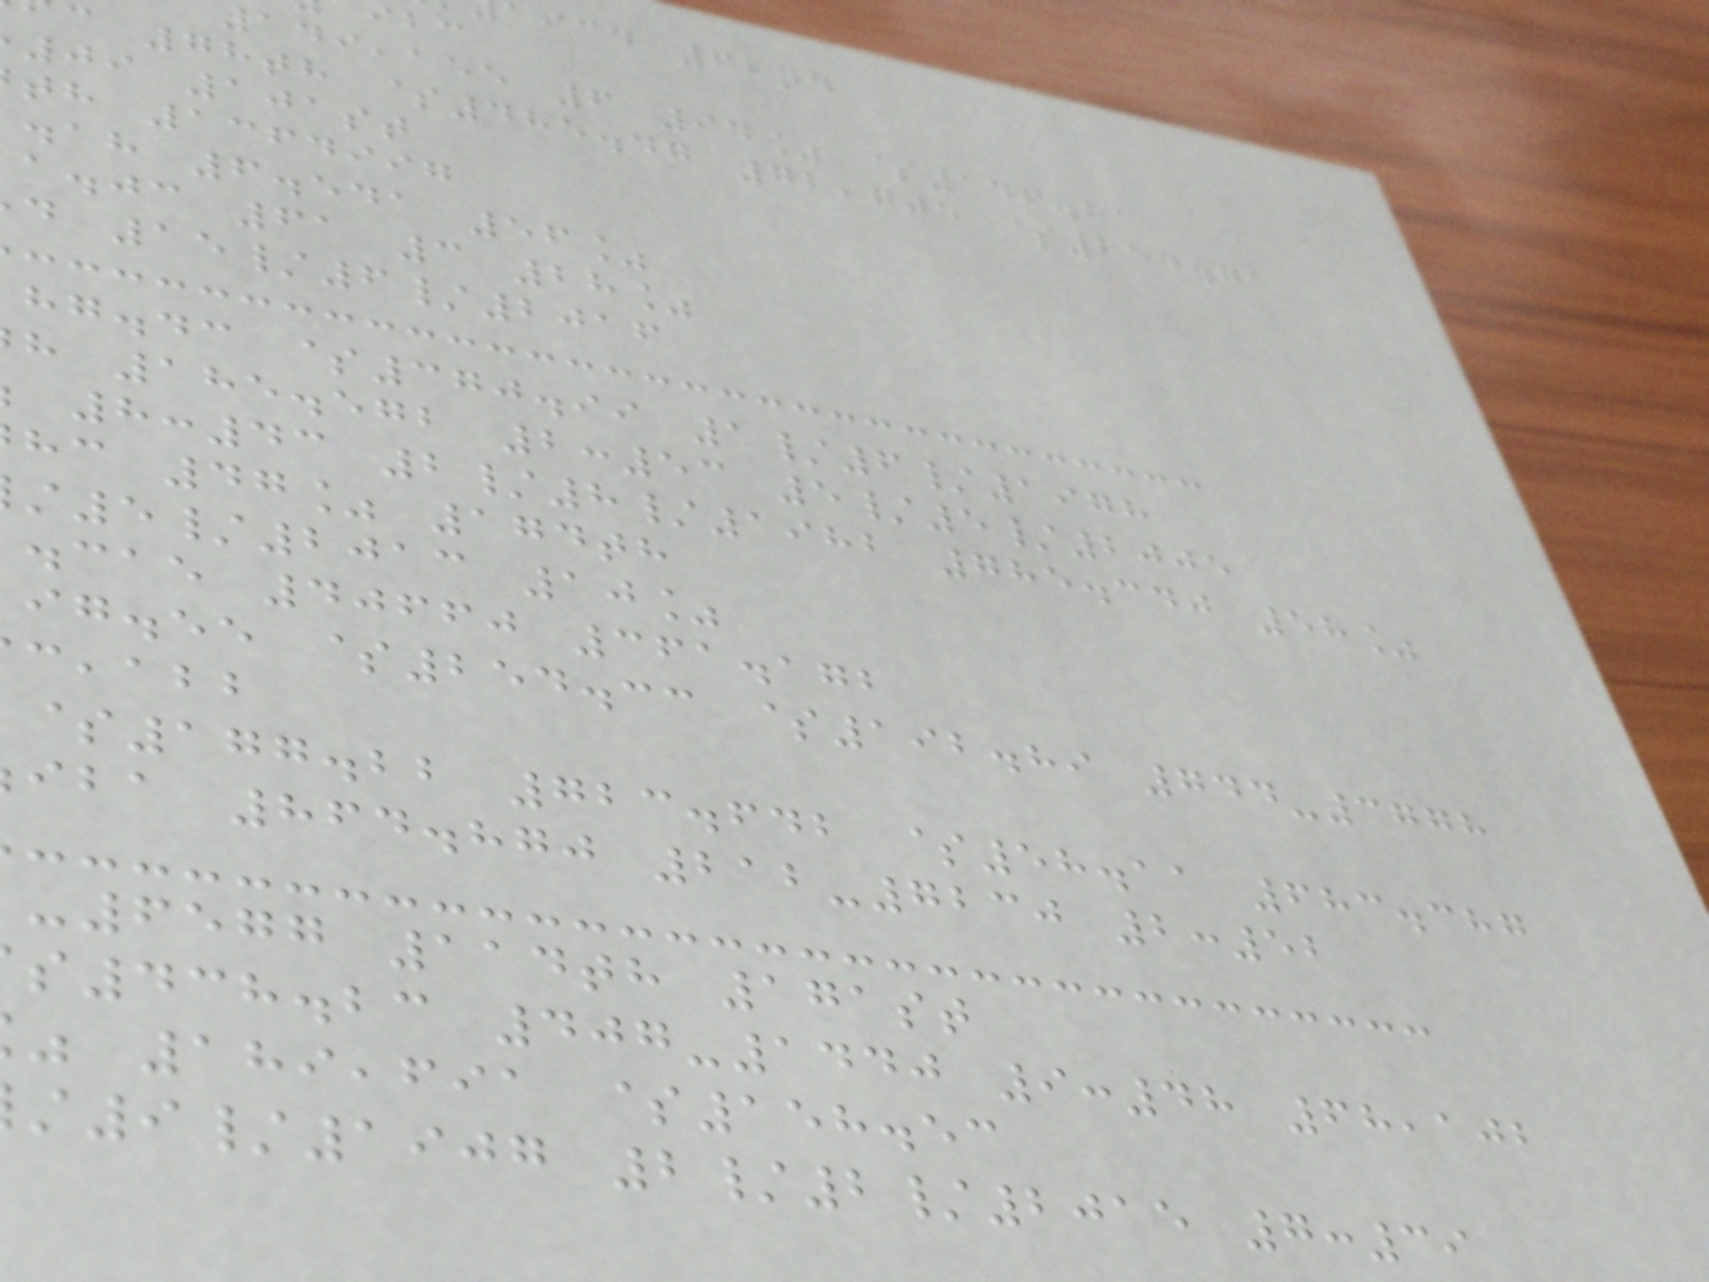icd 62nd
149,155 6 94% $146.81
c 78th $485.47 72,705 $254.71
09 101st
th 1364997
.ah 6.541 56%
a.jc 61 3 28%
d 15/6/2016
hg.dc $370.99 1/6/1978
h 185.572 2:53 5/5/2005
8:43 2/8/1982 785.340 58%
hc 47% 174th
5/2013 10%
.cae 40660 361.172
ig.ee $254.33 $192.89 744-3778
,abb
$177.22 723.642 $58.11 683.387
iba 864.870 212-7230 2:52
-6577 114th 171st
438.23 407-1440 9:48 68,102
189,691 $158.53
9/1907 2/2/2015 7:39
